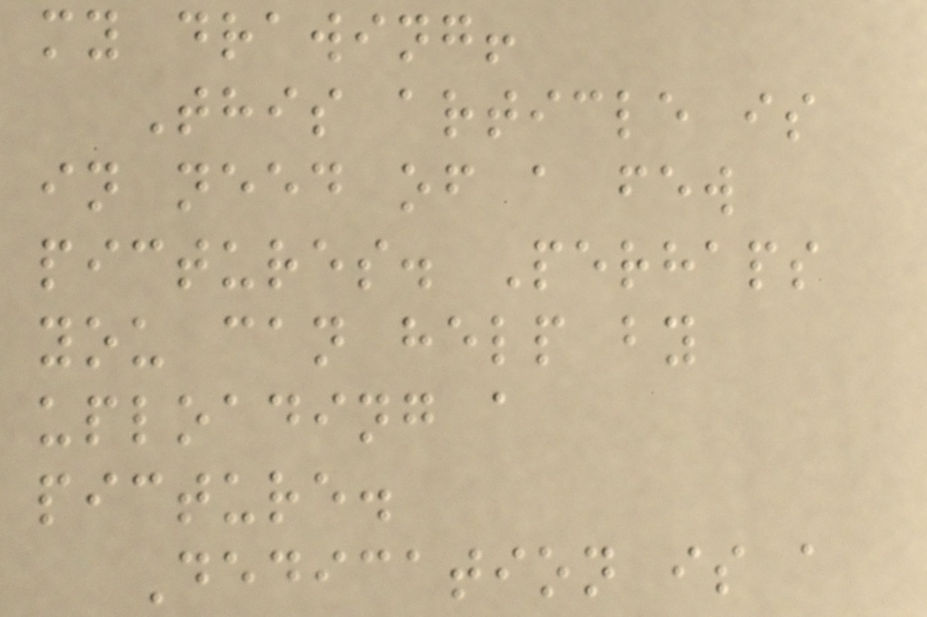my drawing!
This article is
in need of a few
pictures. Perhaps
you can help by
uploading a
picture.
Dedication is a
